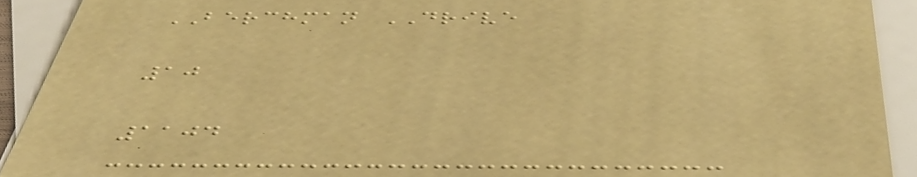BERCHMAN DRIVE
10
1104
